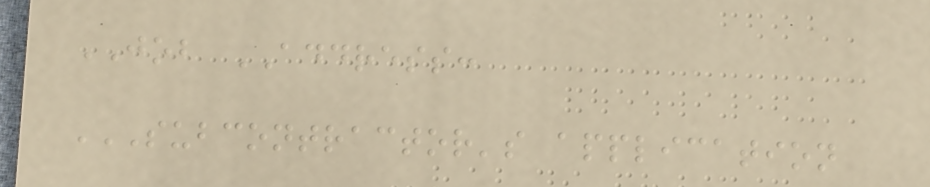JOB ADDRESS:
SUBCONTRACTOR'S APPLICATION
